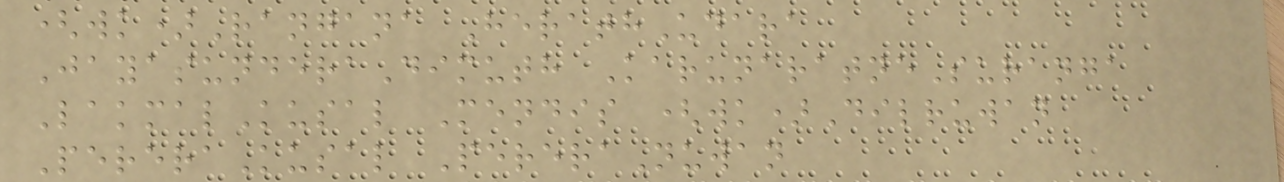(wk)Rangana HerathUdara
JayasunderaDimuth KarunaratneSuranga
LakmalKusal Mendis (wk)Dilruwan
PereraKusal PereraNuwan
